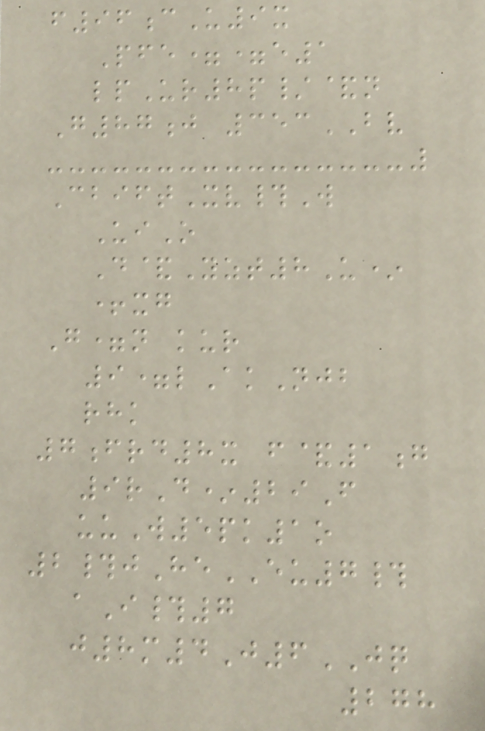f96cU9x
Pfe==e1
lpUr8p/&n
G87j 353BV
CbiftXv#W
UiO
D&Yzt8U*
+xg
G=n kur
9=lAkNjb
rhk
7frd8x f&1g
9rD*29F
uuW5pk1o
2#jHeEU7#
aI#7
j8m4J6JQ
278
